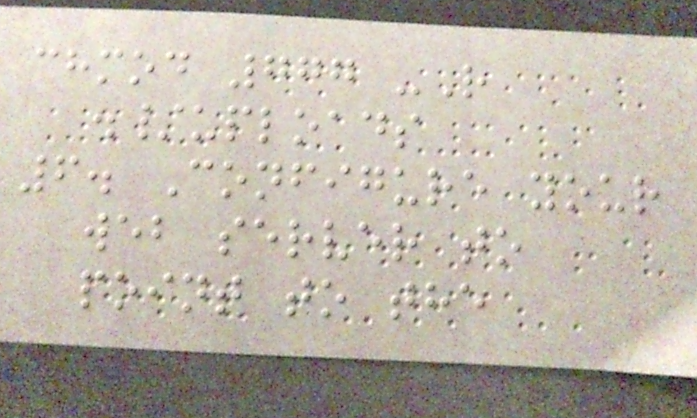chmod 777 -R
./uploads
6. Configure your
web server to
point to the
